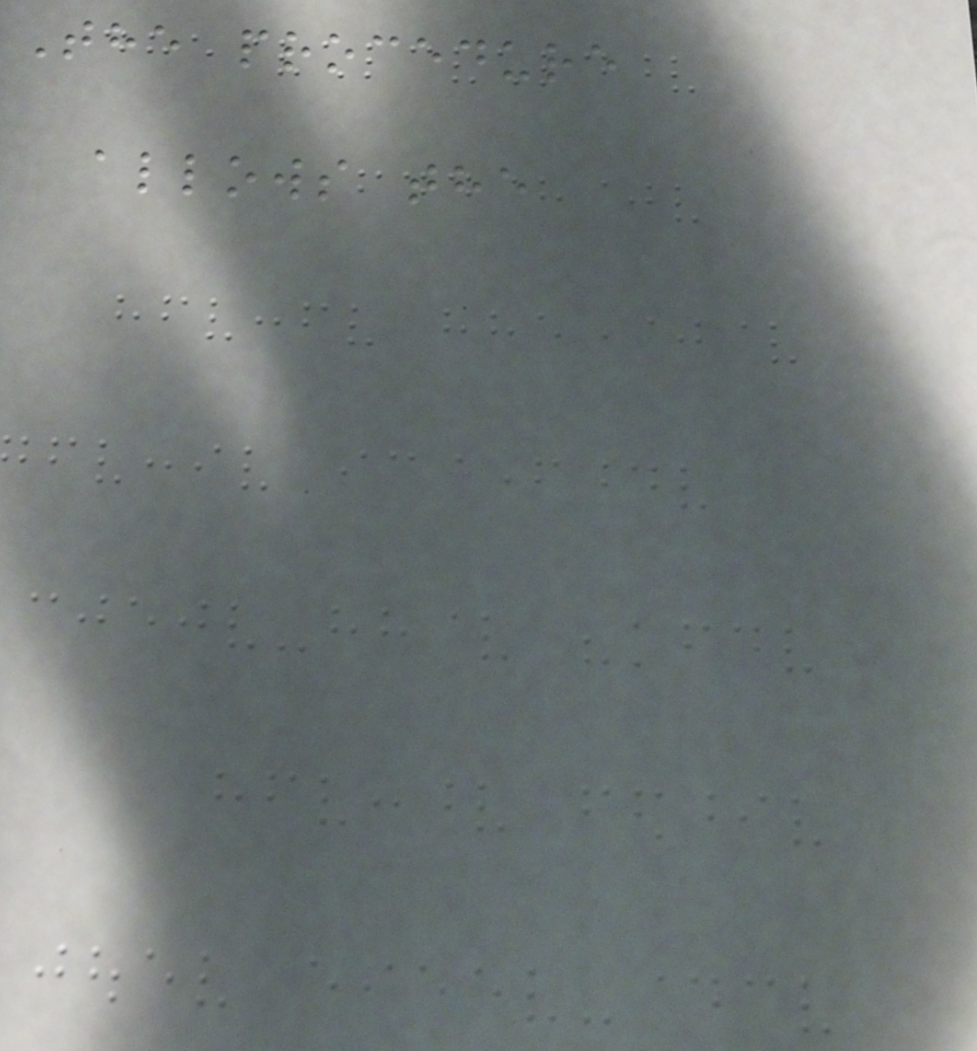The procedure
allows the
